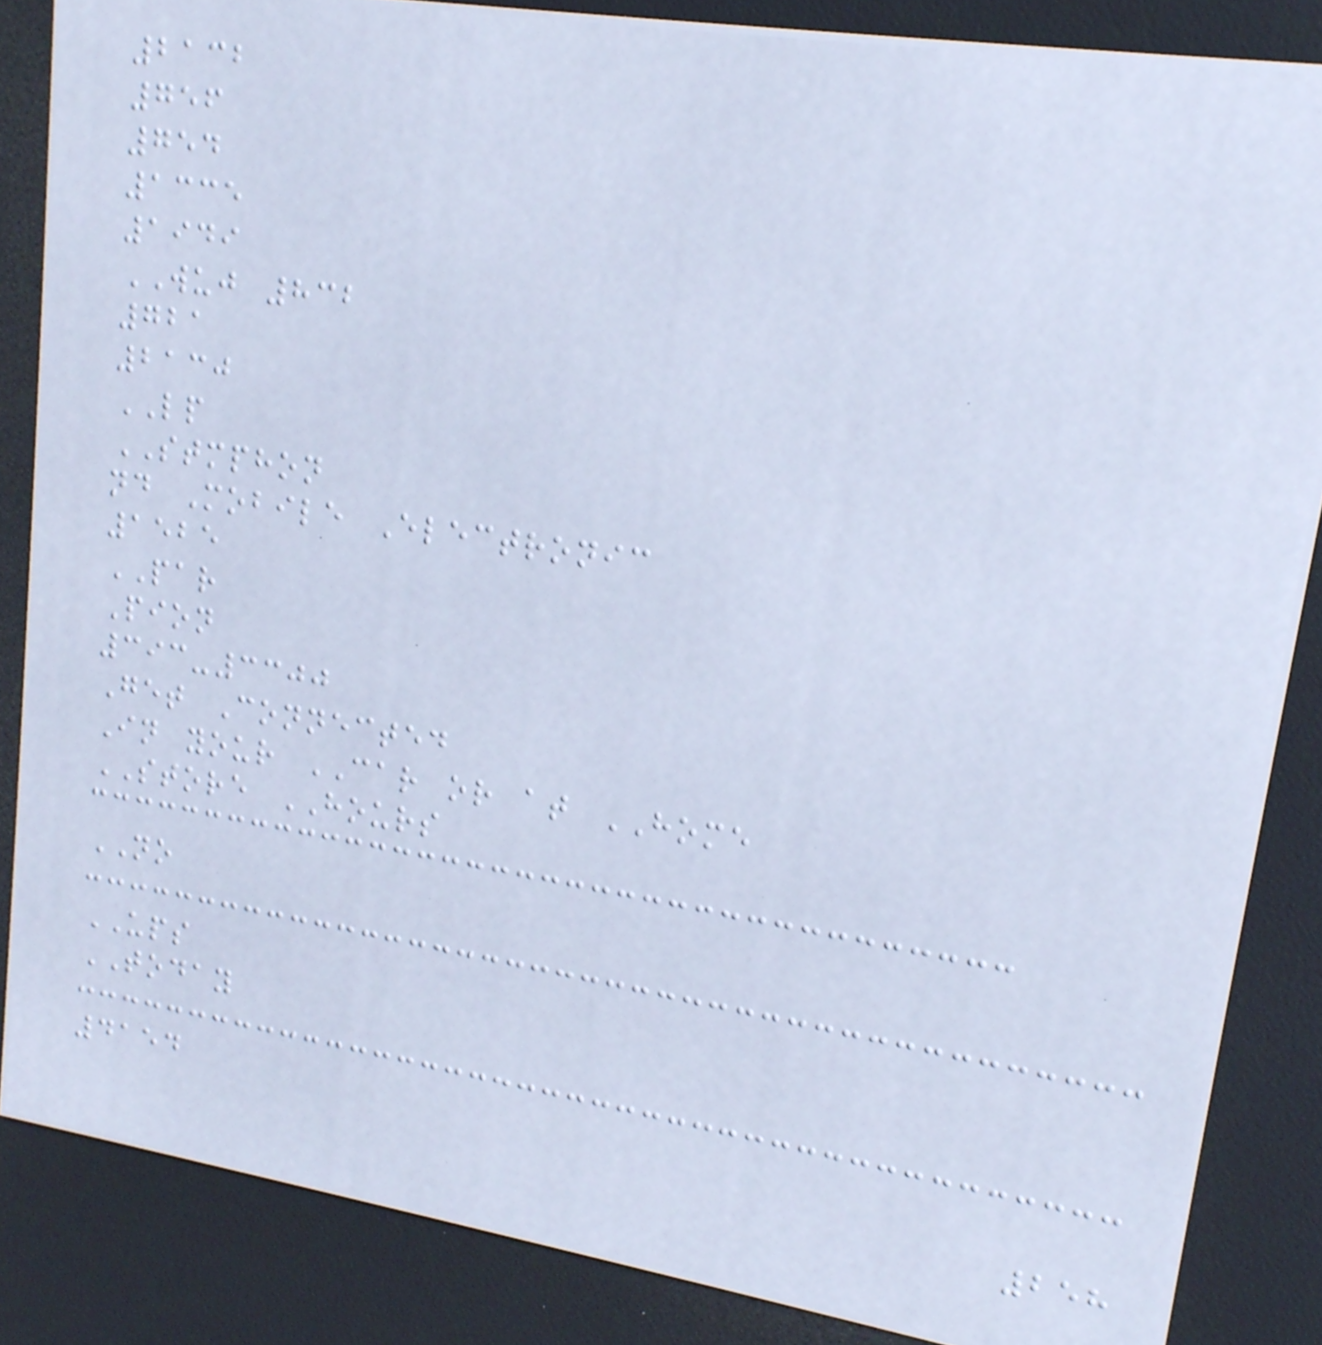2132
756
754
1335
1949
WUJ 832
721
2130
LP
STMPHON
nd Mobile Electronic
1525
PAR
Pion
393-3300
Get Connected
In your CAR or at HOME
STORE HOURS
NO
UPS
TODAY
4154
258
